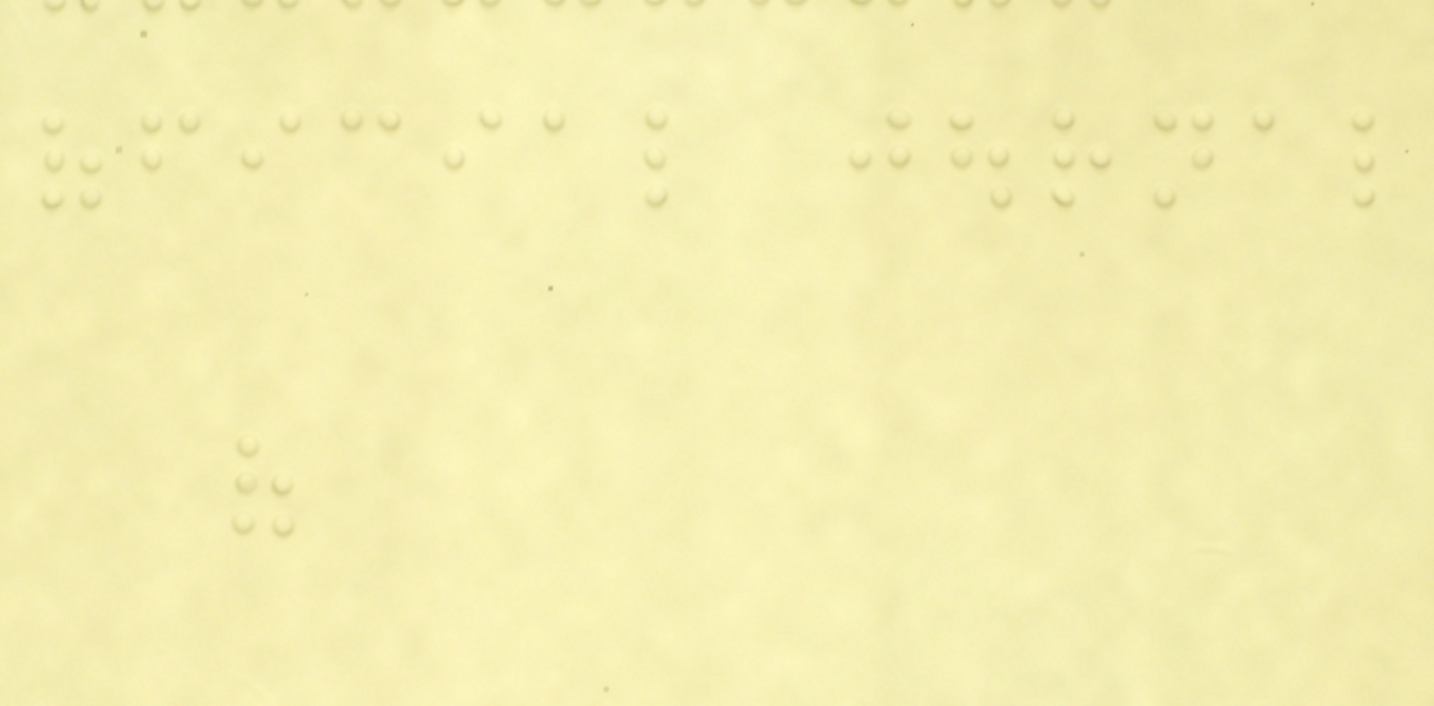official journal
of
